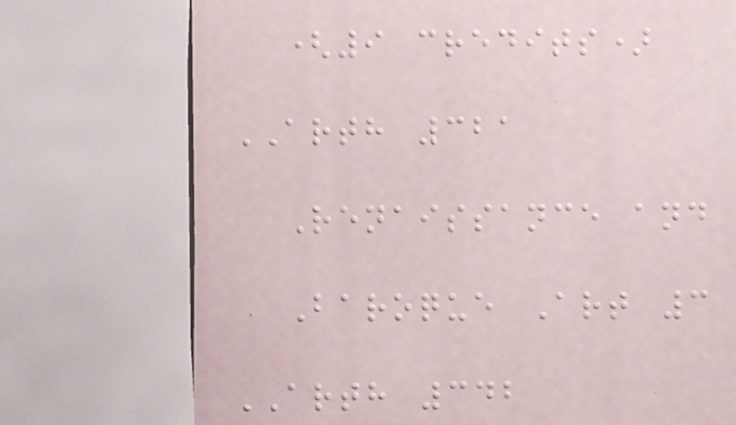(9 credits)
ARTH 321
Renaissance and
Baroque Art 3
ARTH 342
